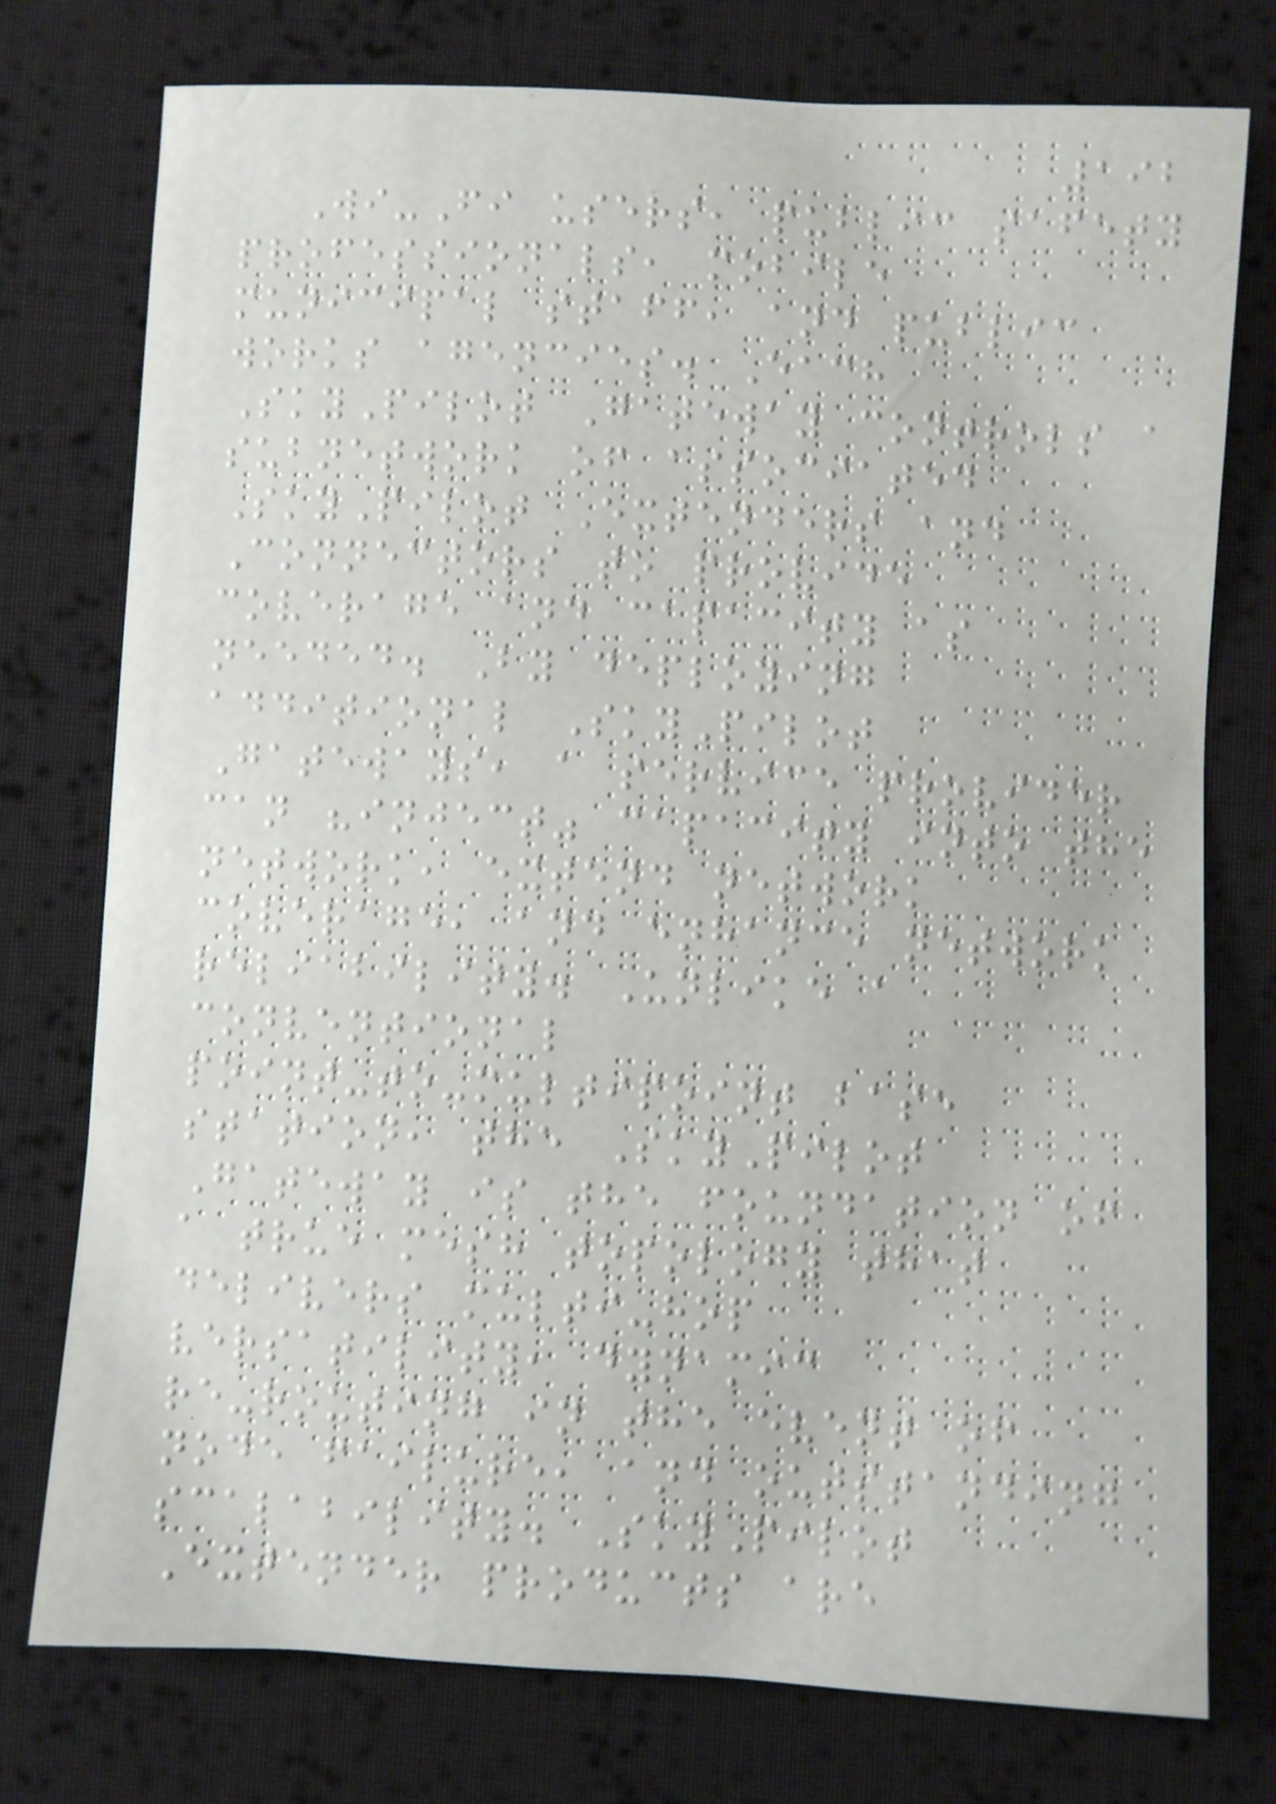192
Wi-Fi users, public safety
professionals, mobile
municipal staff, and public
works agencies. Each
SkyPilot Gateway controls a
subnetwork of associated
SkyPilot Extenders and
Connectors to provide
coverage and capacity as
needed. By deploying
additional SkyPilot
Gateways, a service provider
can "inject" capacity into the
network, extend network
coverage, and enhance network
reliability. Unlike a
conventional
point-to-multipoint base
station, the SkyPilot
Gateway is the foundation of
a true mesh topology that
delivers multi-hop
versatility, dynamic
re-routing in the event of
node failure, and outstanding
scalability. SkyPilot
Extender products are
